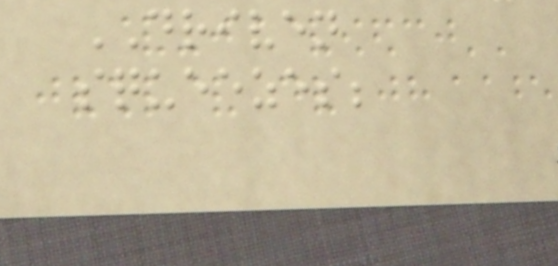DRIVEN
squeezes;
